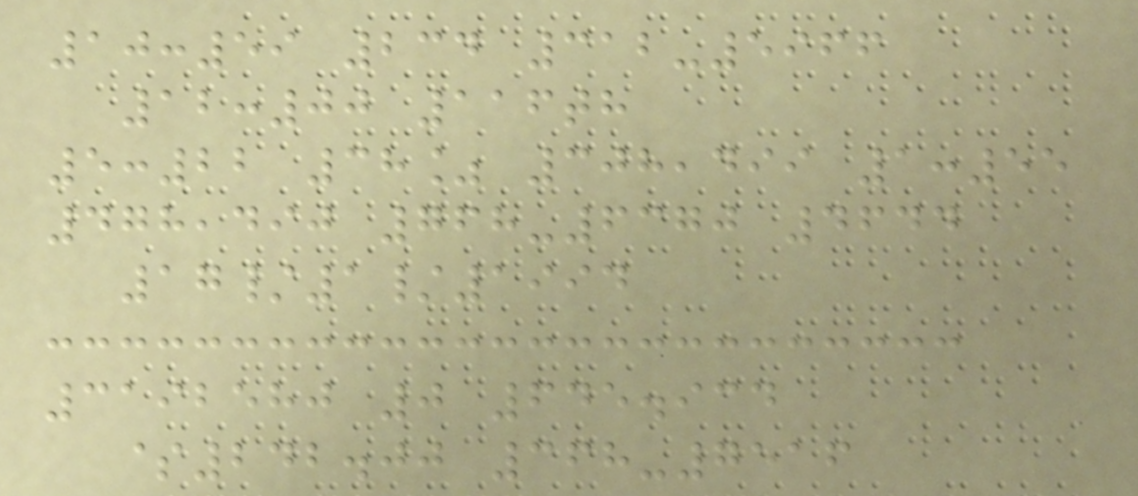10:59 234 312-5966
12:00 116th
5:22 38% 308,499 1:55
478,490 768-6370 4644
17/1/1994
3192580 0 645.934
$242.00 368-7516
